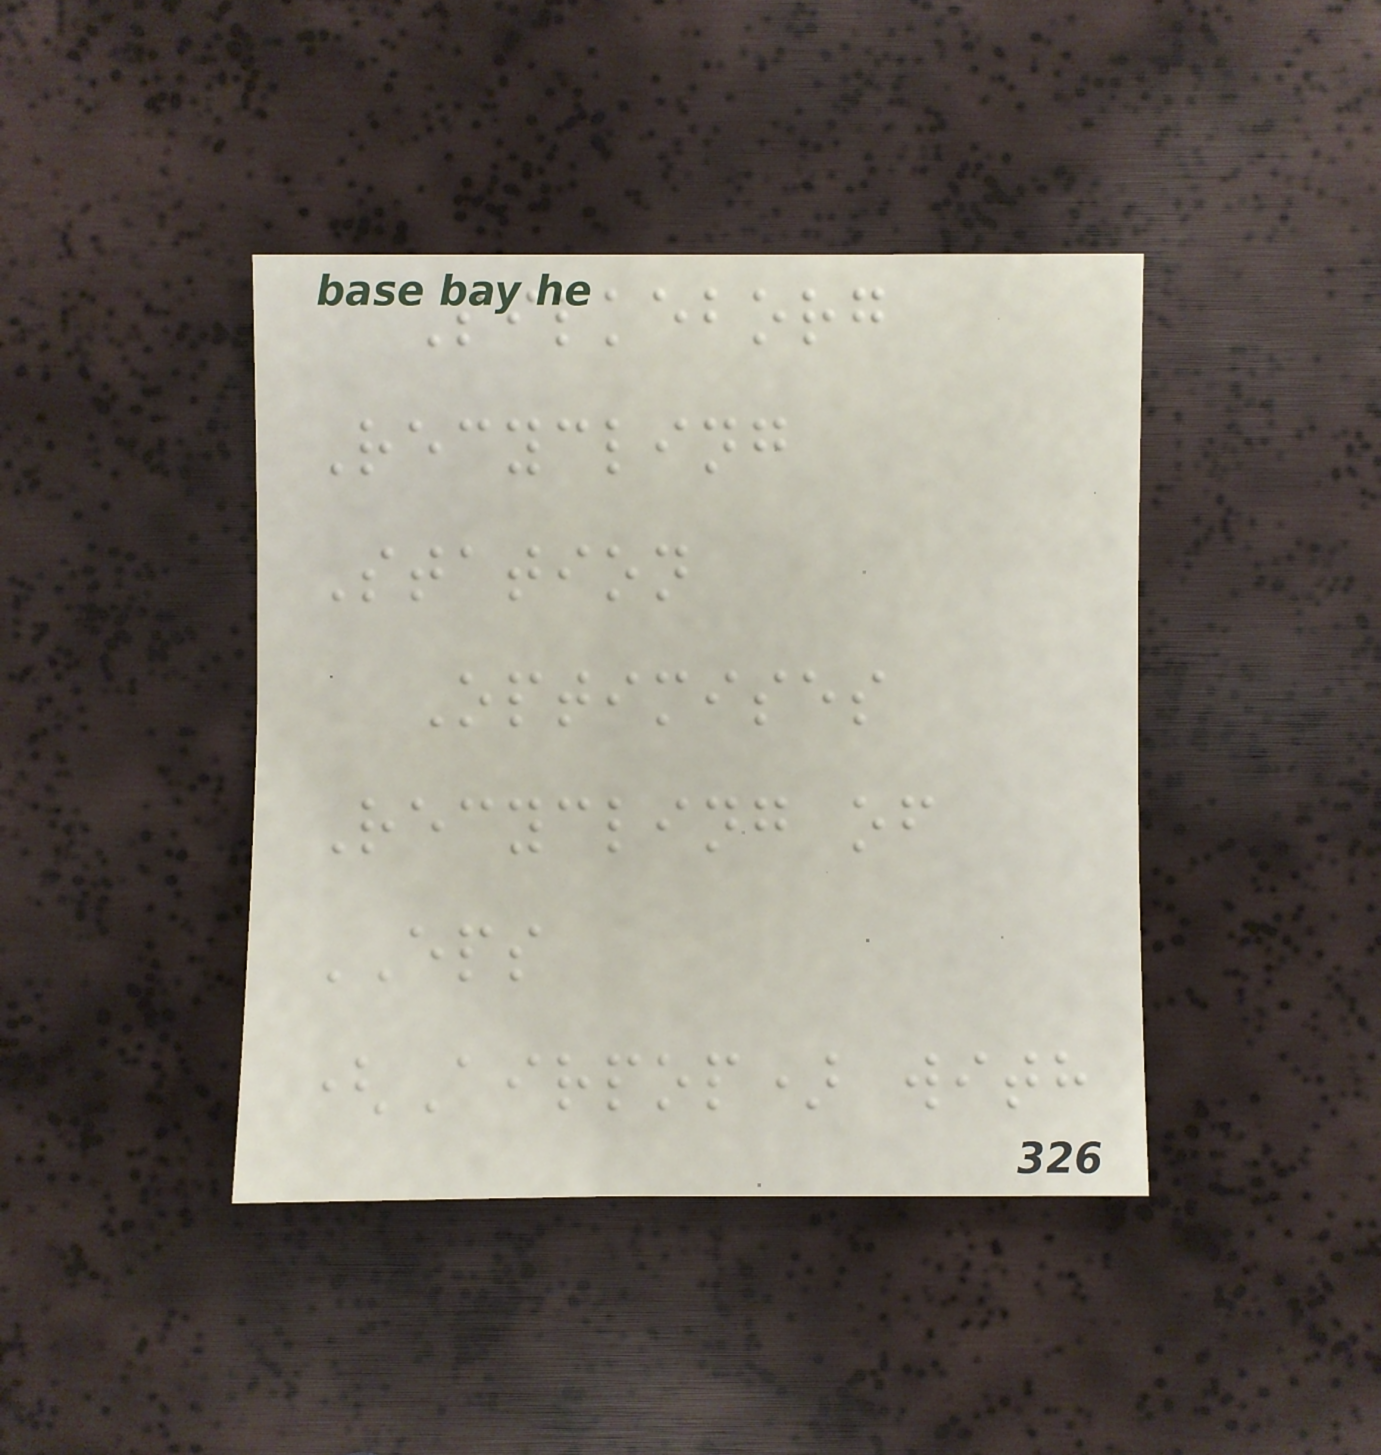Silkeborg
Recycling
Station
Optimises
Recycling of
EPS
(Airpop) with
